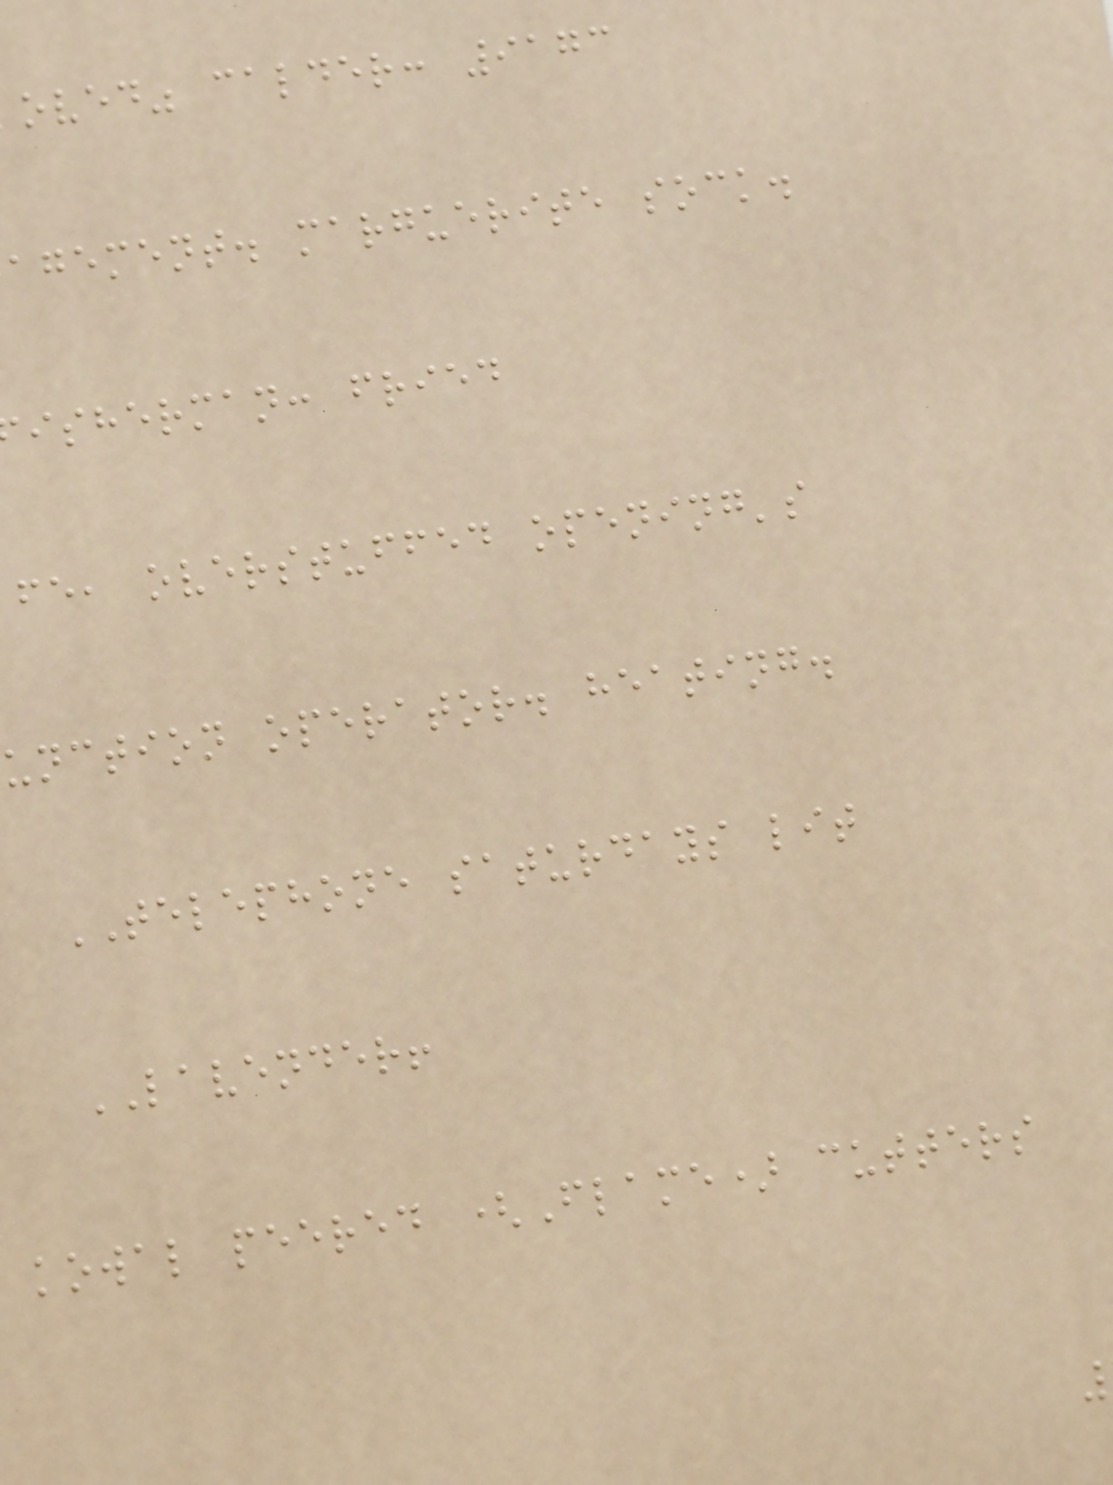oved" calder: 9173
agement. marguerite sock.
isherman: fried
fe, overstuffed opening's
unction operator. heating.
TELEPHONE saturdays lit
LAVENDER!
kowal peered (Flame) cutters
